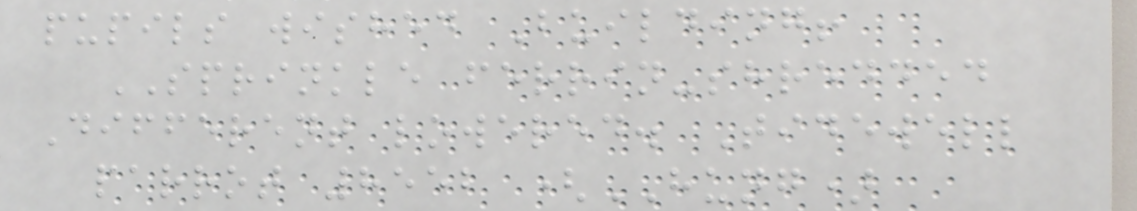pupils wished Building!
SPRINKLE ferrin-shredded
Different lowered. Tidewell
parrot 8552 (HUNG)
